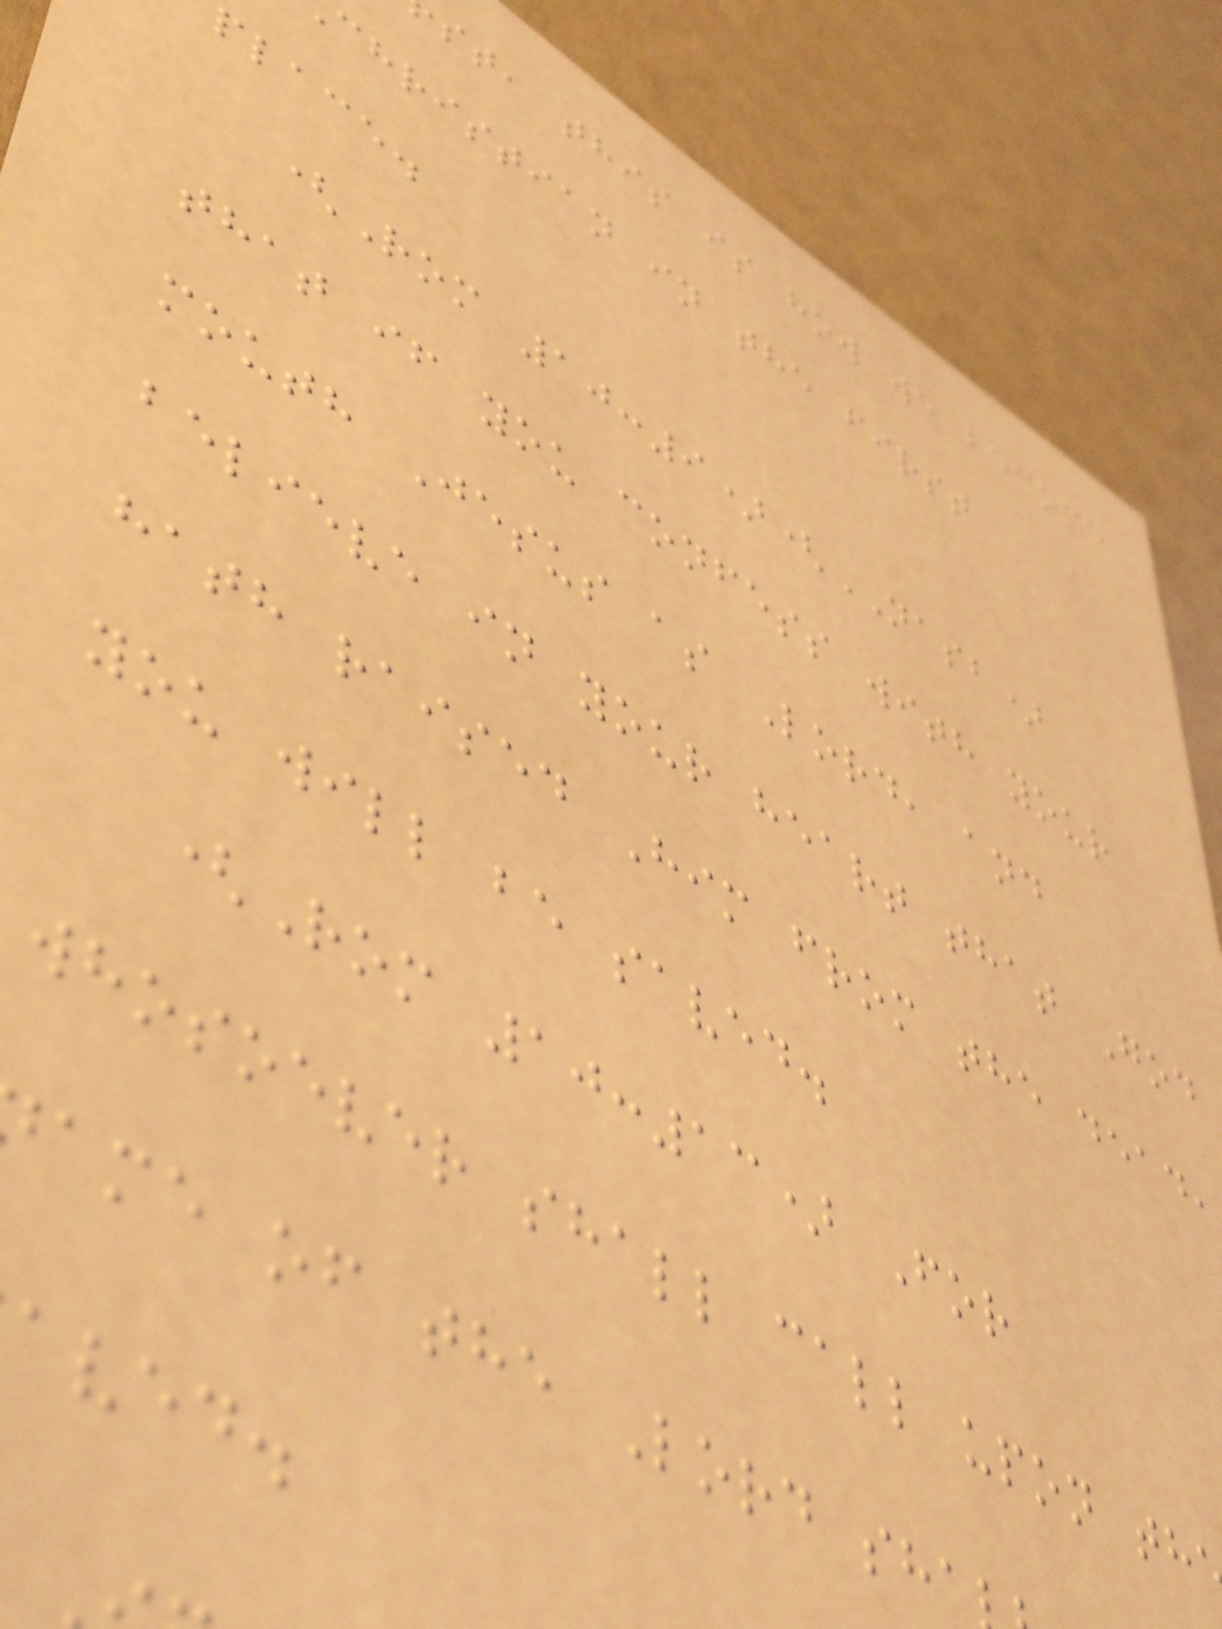st, this is how we become
christian in the first
place.
(Rom 10:9)(NASB)
that if you confess with your
mouth Jesus as Lord, and
believe in your heart that God
hath raised Him from the dead,
you will be saved.
(Rom 10:13) For
whosoever shall call upon th
ame of the Lord sha
aved.
